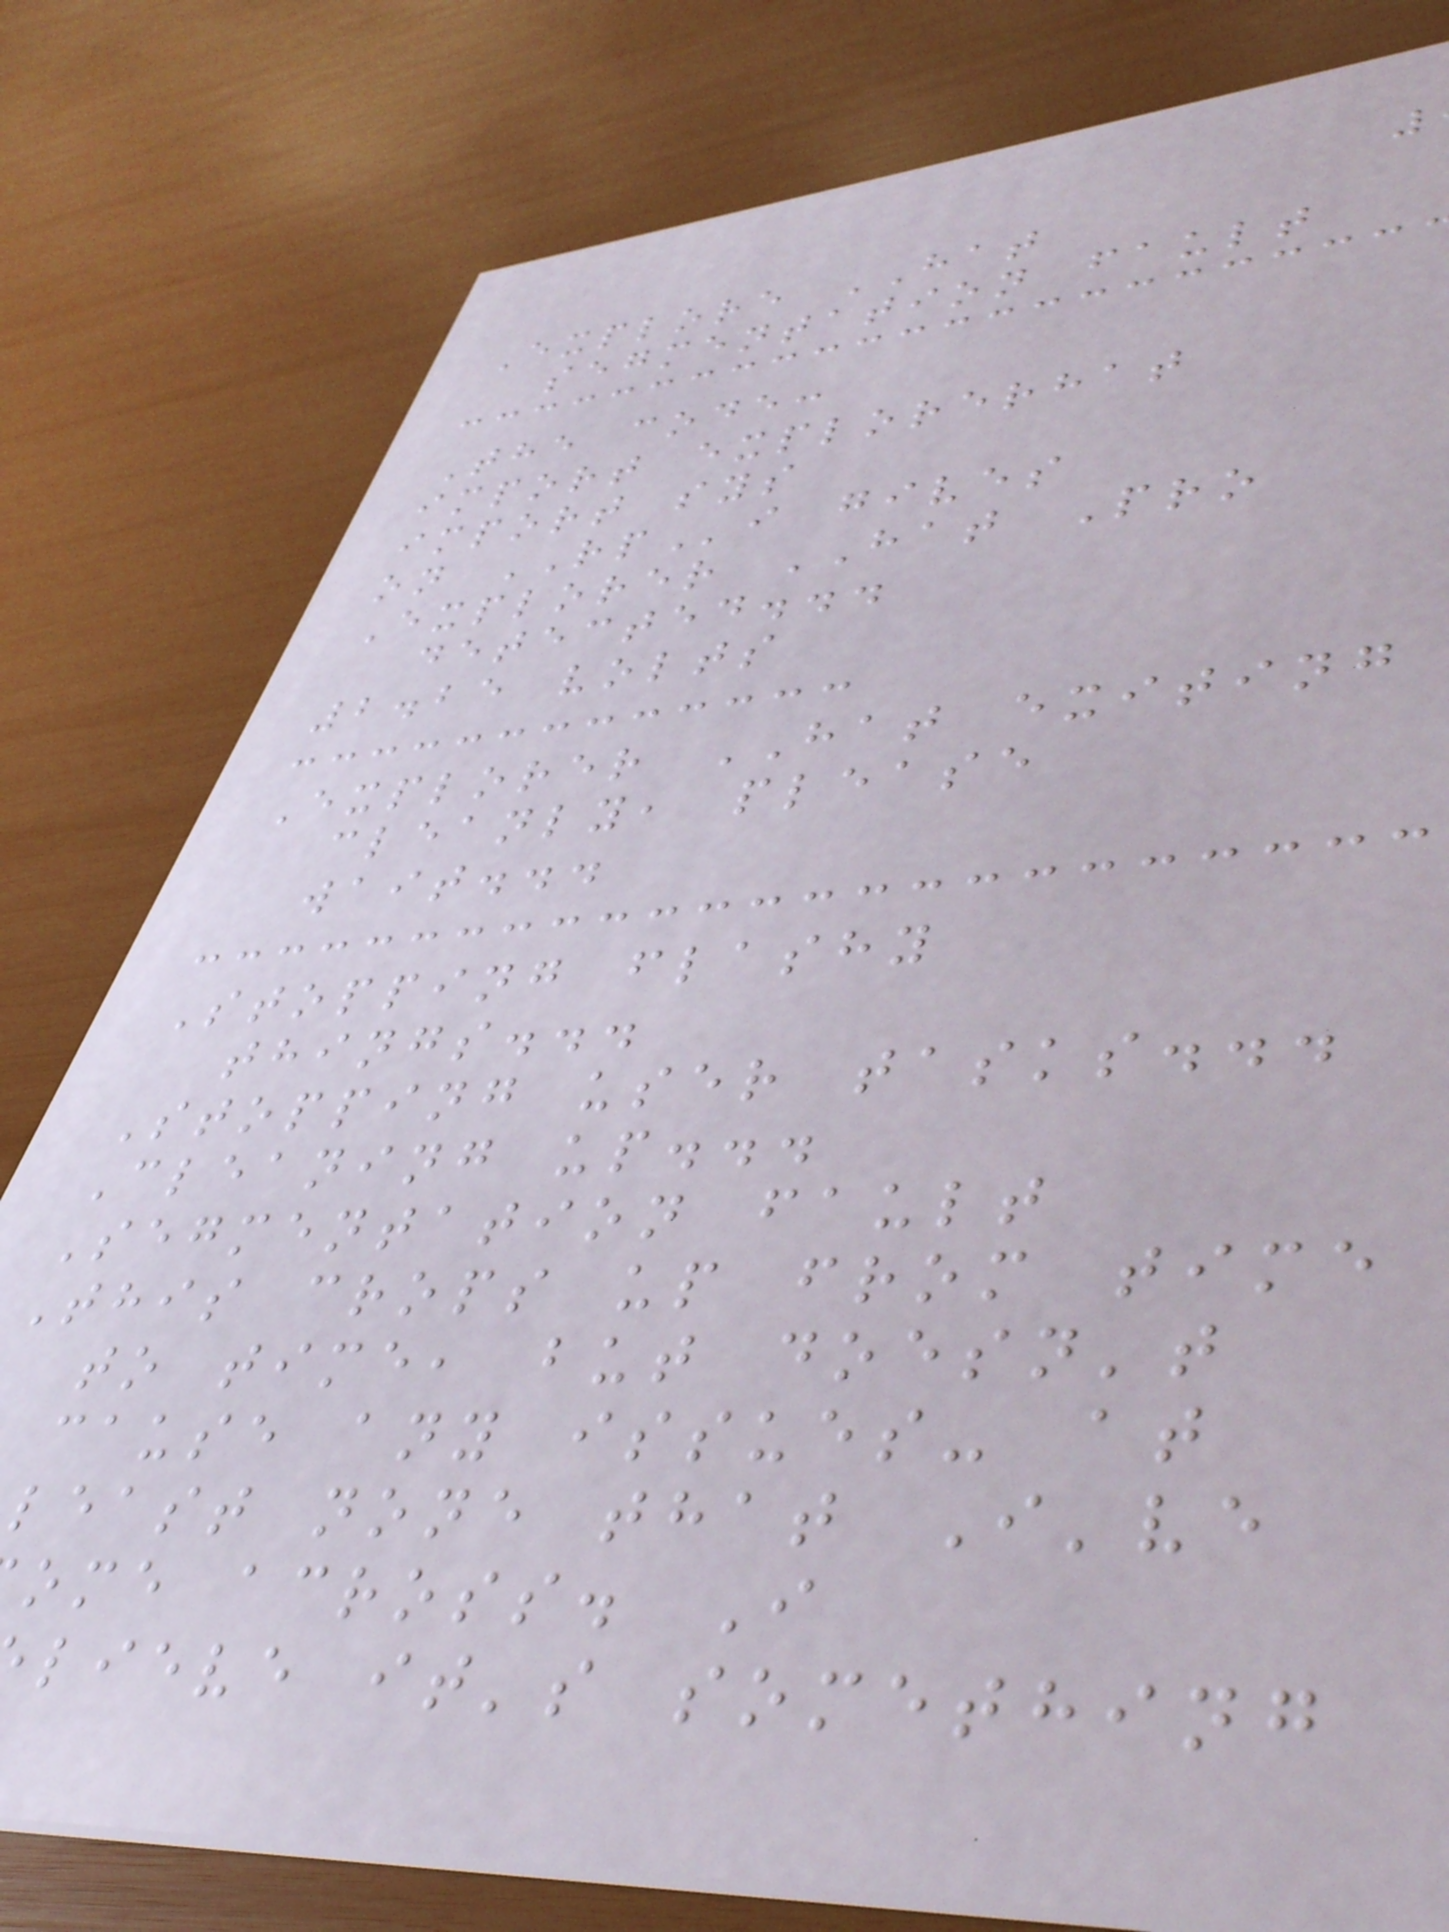Explore HAT
segmentation fault
The code:
import explorerhat
import sys
on RPi gives
Explorer HAT Pro
detected...
2.25 volts
Explorer HAT exiting
cleanly, please
wait...
Stopping flashy
things...
Stopping user tasks...
Cleaning up...
Segmentation fault
This crops up from time
to time, but doesn't
cause any issues- at
least none that I've
ome across. I
lieve it's something
